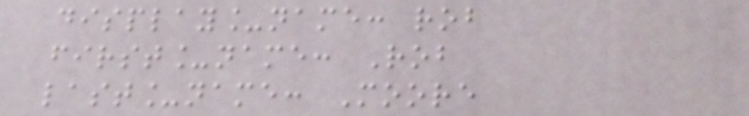display_name: rob
first_name: Rob
last_name: Moore
